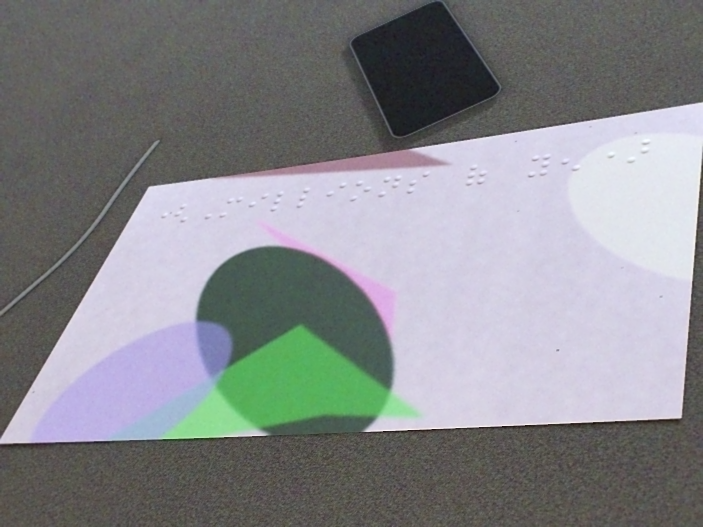(Millions of yen)
